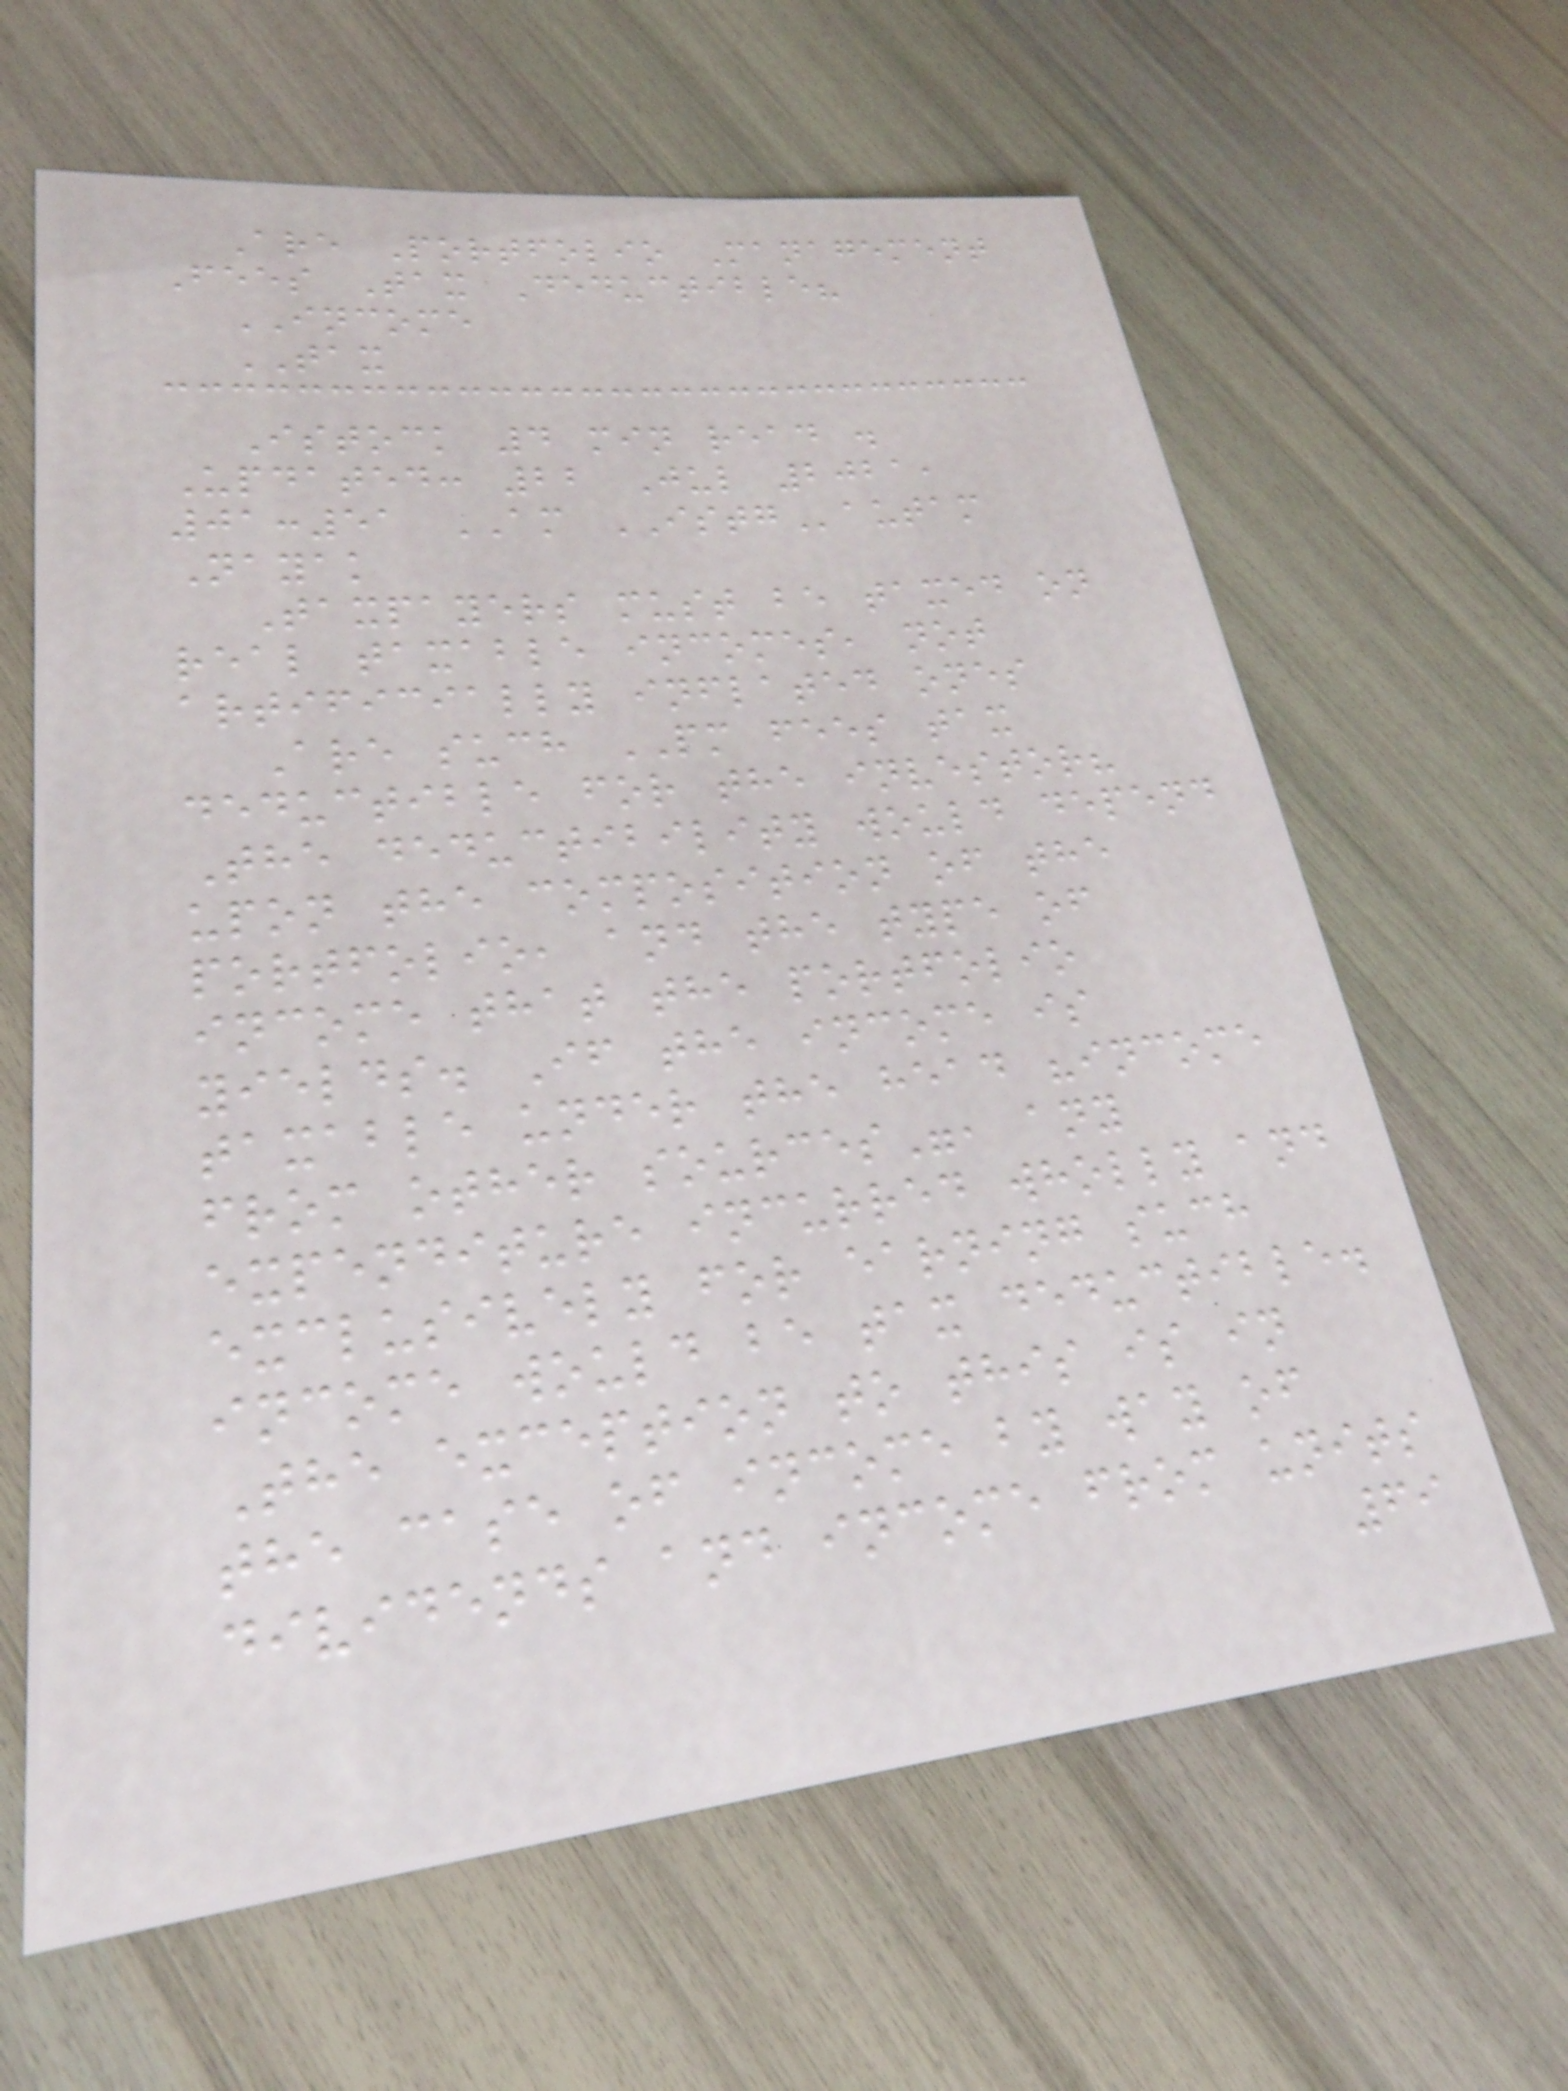Are Portfolio Management
Fees Tax Deductible?
INCOME
TAX
Istock 4 min read .
Updated: 22 Jul 2021,
01:51 AM ISTGautam
Nayak
Taxpayers must be taxed on
real taxable incomes, not
artificially inflated ones
Are such PM fees tax
deductible for the investor?
The deductibility would depend
upon the composition of the
portfolio, and the type of
income that the portfolio
yields. If the income is
taxable under the head "income
from other sources", any
expenditure incurred wholly and
exclusively for earning such
income would be tax deductible.
The exception to this is in
the case of income by way of
dividends and income from units
69
